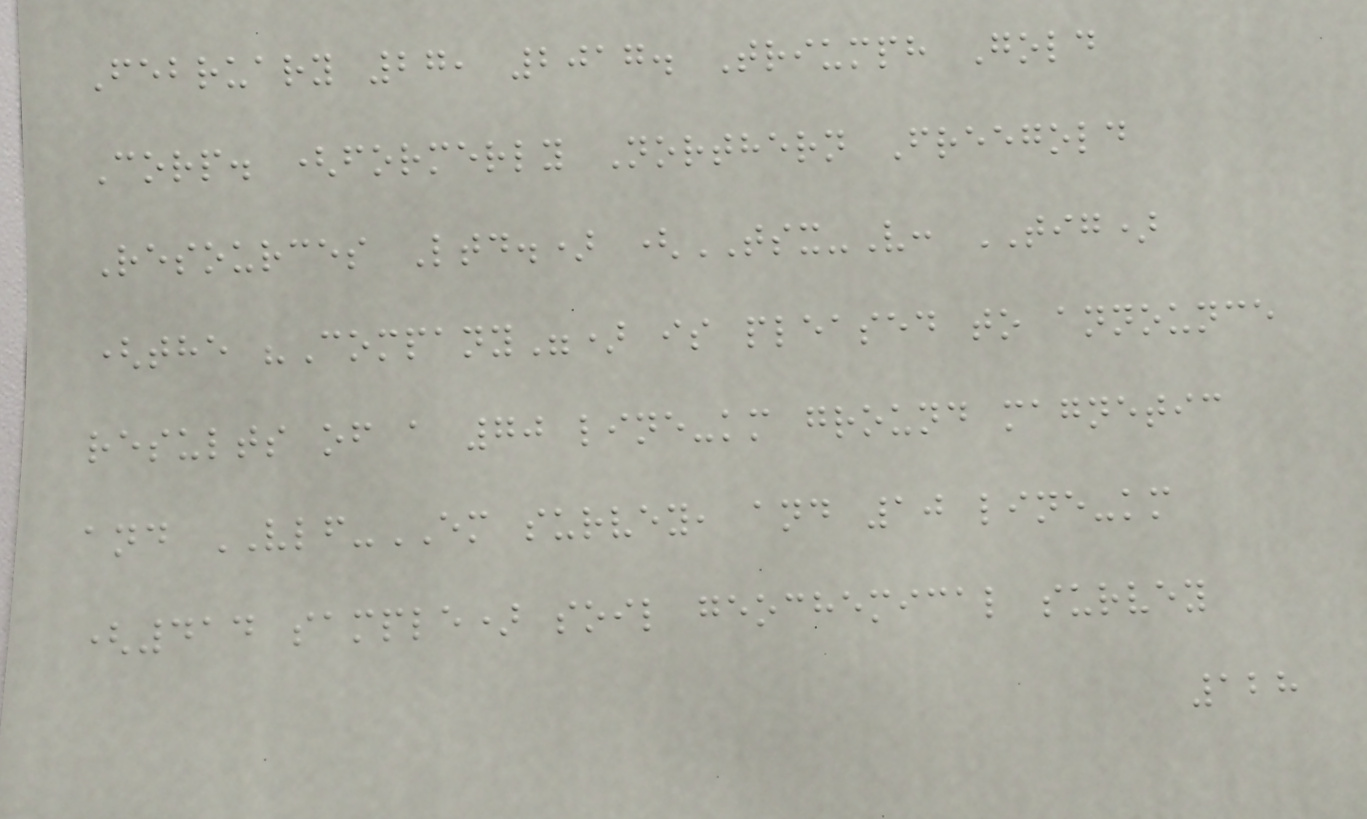February 27, 2017. Triumph Gold
Corp. (formerly Northern Freegold
Resources Ltd.) (TSX-V: TIG)
(the "Company") is pleased to announce
results of a 70 line-km ground magnetic
and VLF-EM survey, and 10 line-km
(414 sample) soil geochemical survey
128
